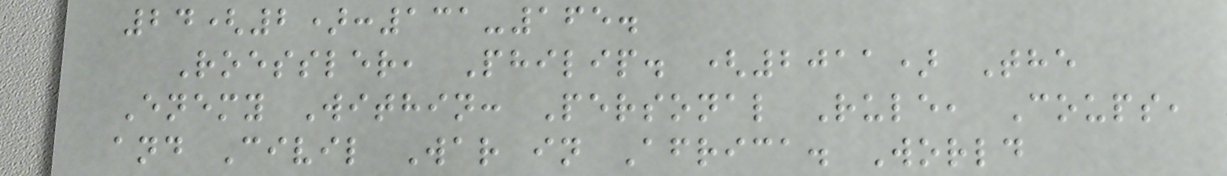24(2):131-165.
Roessler, Philip. (2011) The
Enemy Within: Personal Rule, Coups,
and Civil War in Africa. World
